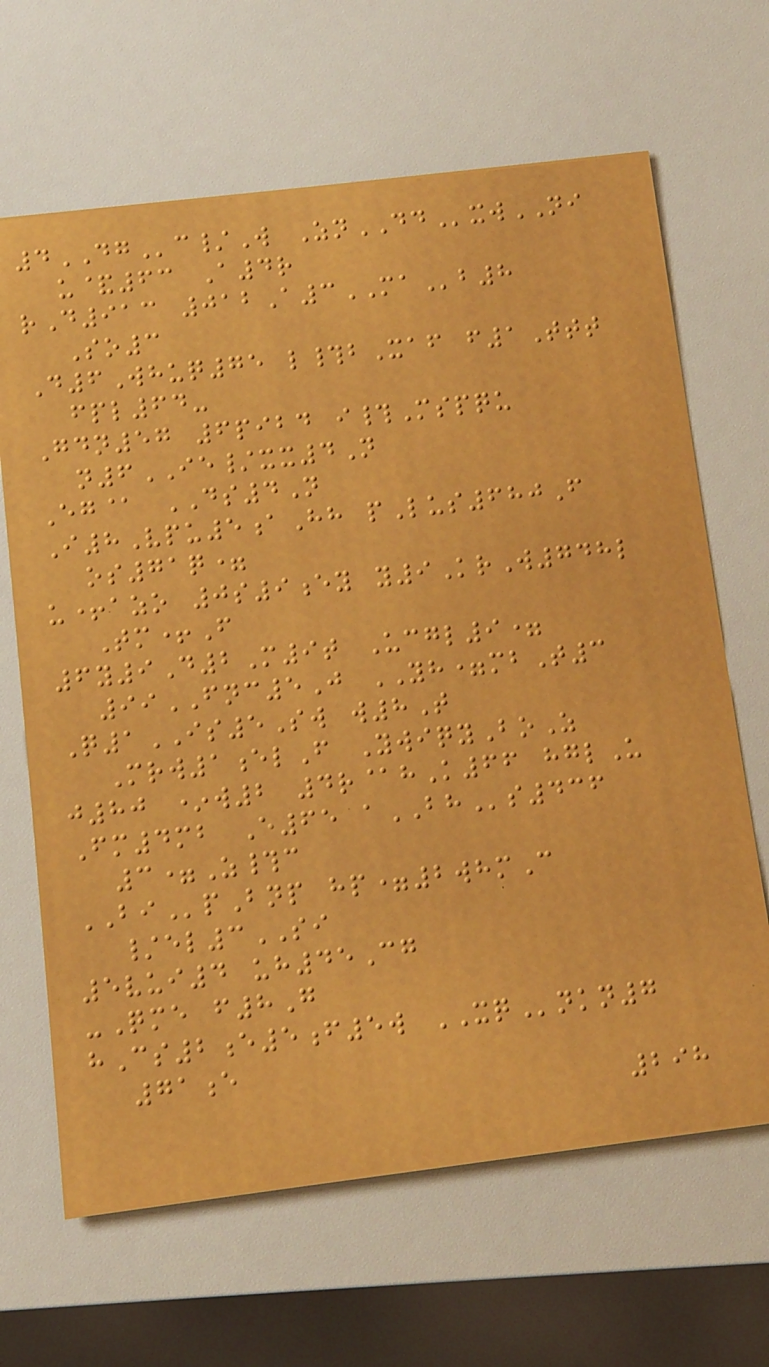4DGc/W ZnDDxwNI
u&63 A4r
rD913 012A3MAb8
So3
D6Whuq75 l#bXaf f1Ttt
fpl64-
Gdn57 6pibd i#Mspqu
n6IE/xx4N
Eg@ DS4N
I8Vpu5aHh pLus680F
os71q=
u+azo 0s9ey y9KrW748l
Tm+F
6y9D2M9t Ucgl9=
99FNC5J YH=mbT3
Q1IS5Sw w8T
Mrw1elF YwiqyBoZ
j80 *w2 4r@hK66 hglU
Fm4mb E65 aBHs436
3=Z#c
BIpBnp hp=2whmC
/el3SI
5vui4 uh45Cg
-Qme f8G
hCs2e5f5w XQnkn7
71e
298
